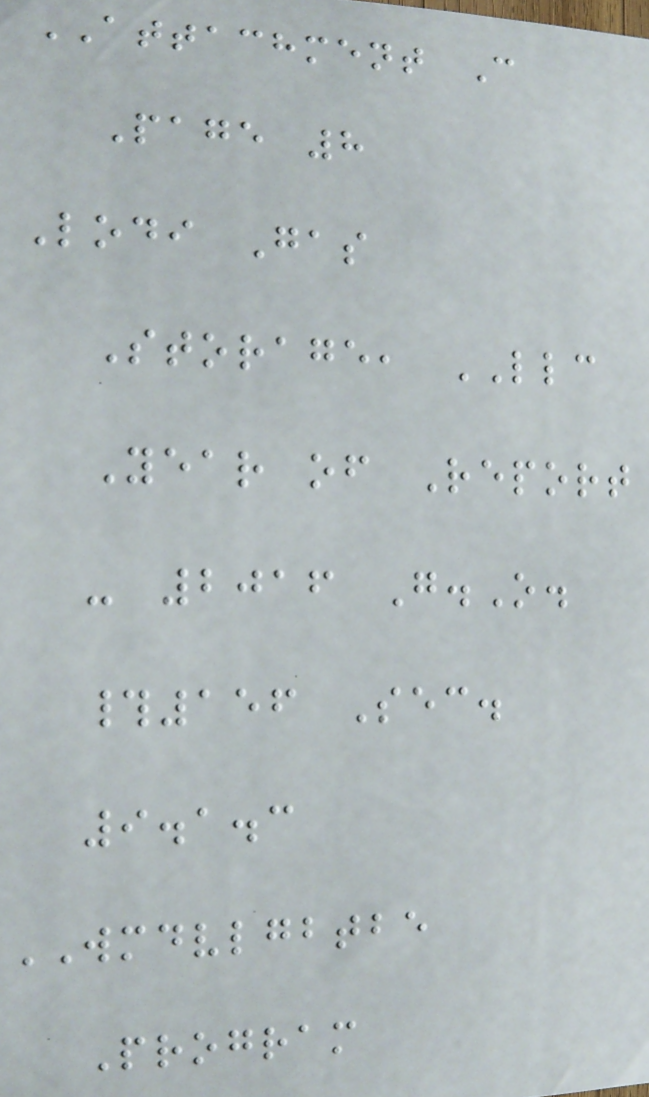ATTACHMENT C
Page 8
Lodi Gas
Storage, LLC
Year of Report
- 2016 G.O.
#156 Sec.
9.1.3
WMDVLGBTBE
Program
